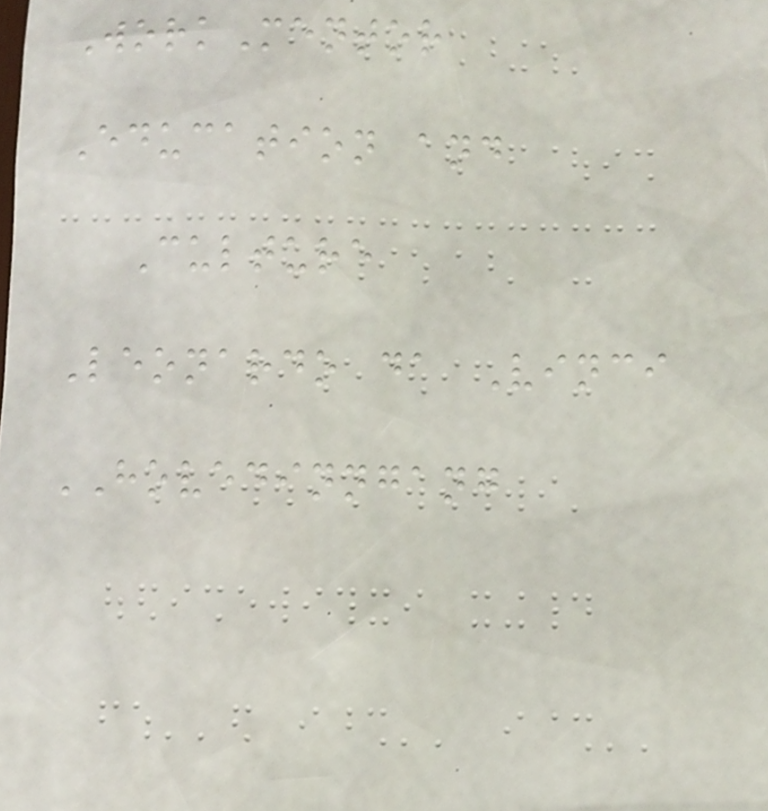WorkMentor
Education and
Culture
Leonardo da Vinci
HOVEDINNGANG
